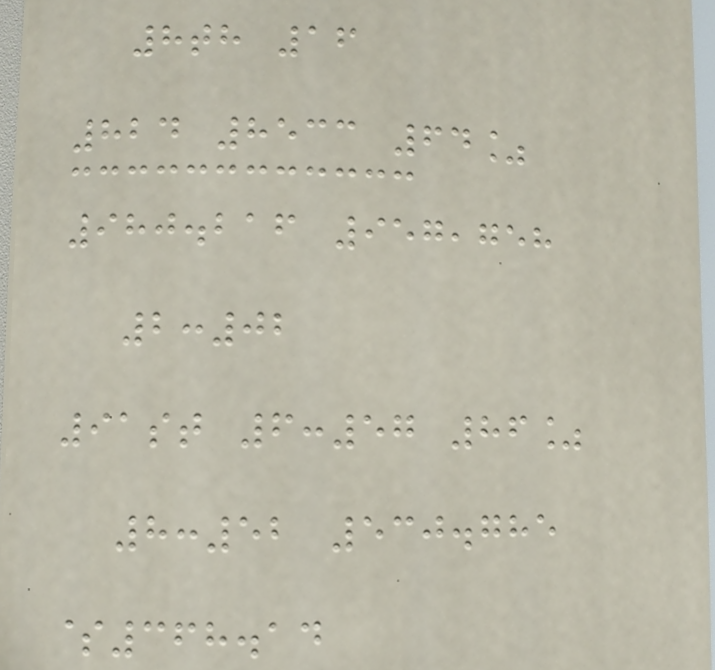8th 16
824 8533 64%
980.216 957,758
2:02
91st 6:57 86%
8:52 530.785
$368.14
